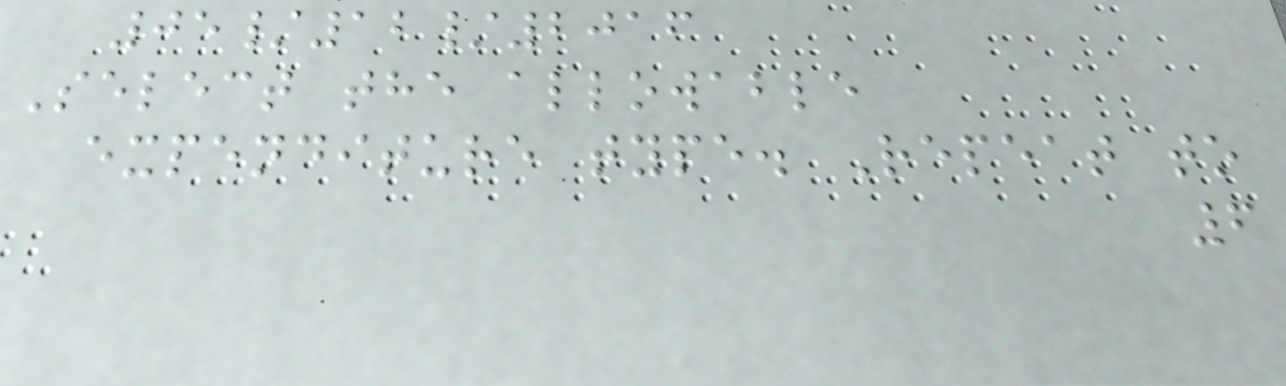05/12/2016
Select the allowable
expenditure type. Repeat to
6
